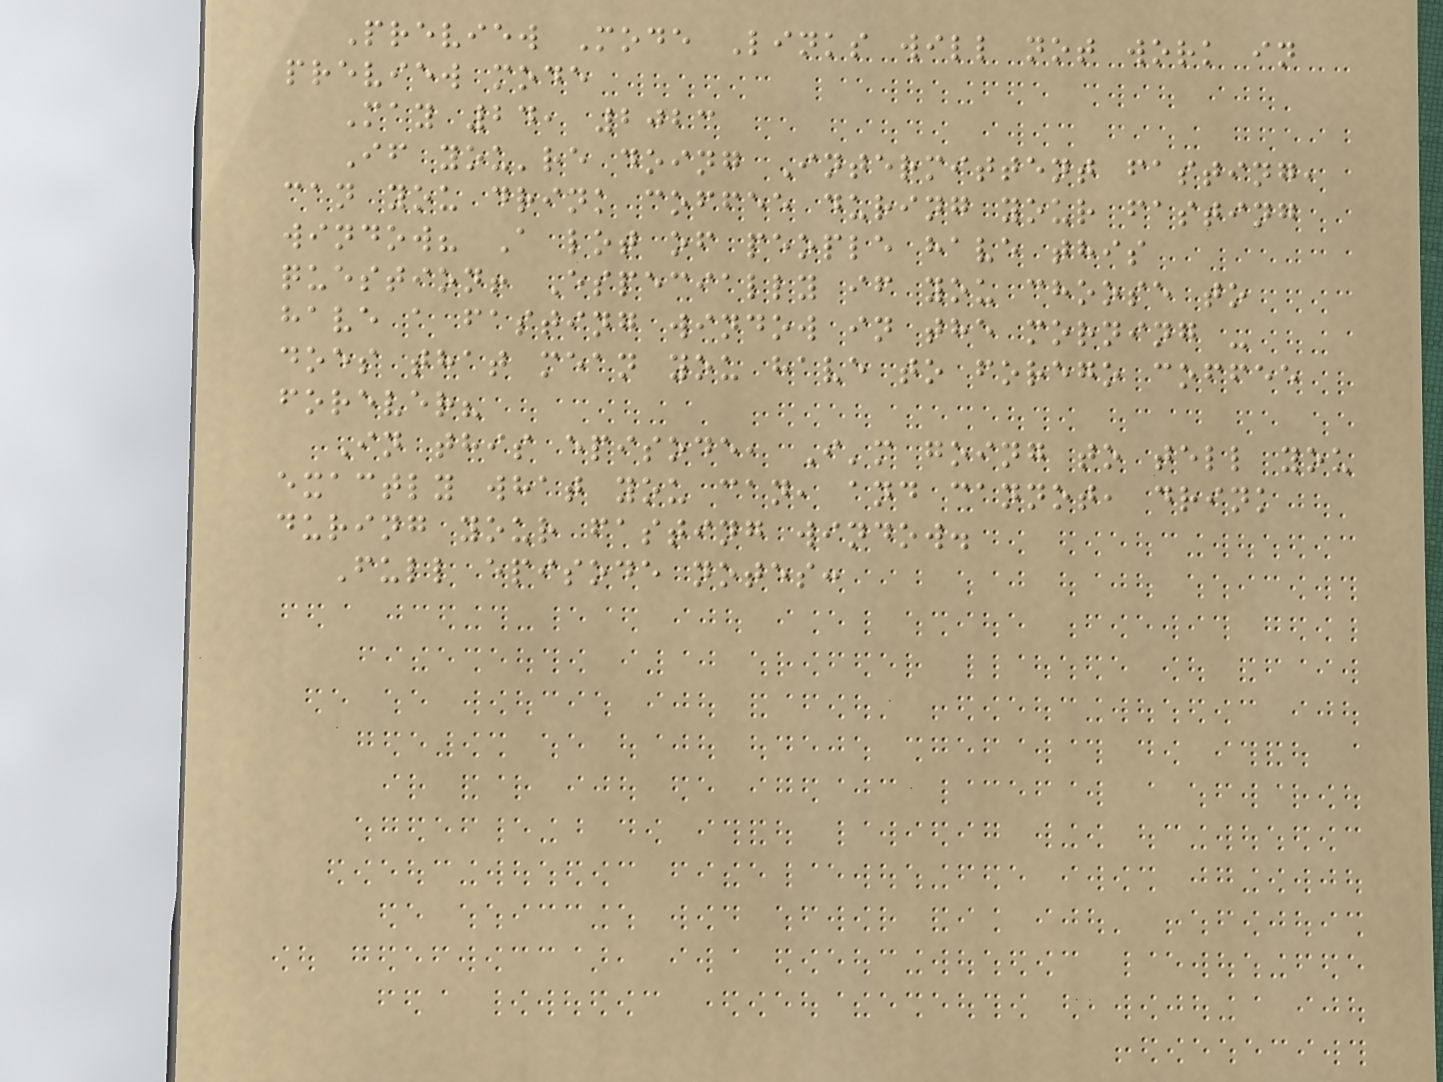Preview Mode Links will not work in
preview mode
May 24, 2023
If you're doing Intermittent fasting,
can you drink coffee during your fasting
window? A lot of people have this
question! Especially if you choose to
have a fasting window in the morning -
does that mean you have to forego coffee
forever?
In this episode, I'm going to tell you
exactly what you can, and cannot, drink
during your fasting window.
Full episode notes:
